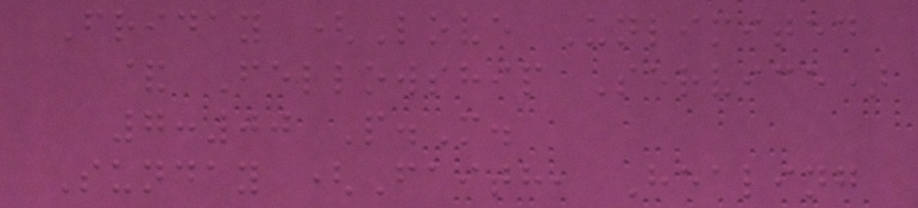Friday (Love Unlimited
& Fellowship Service)
7:00 P.M.
Sunday (Faith, Healing
